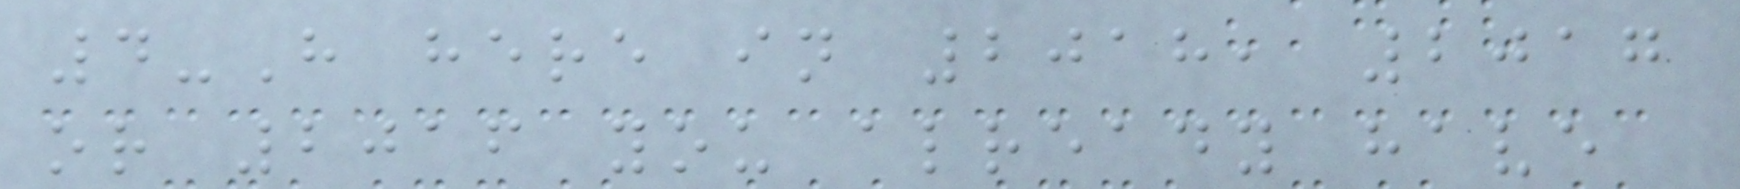4-H here in 2018, 2017
or 2016 you already have
